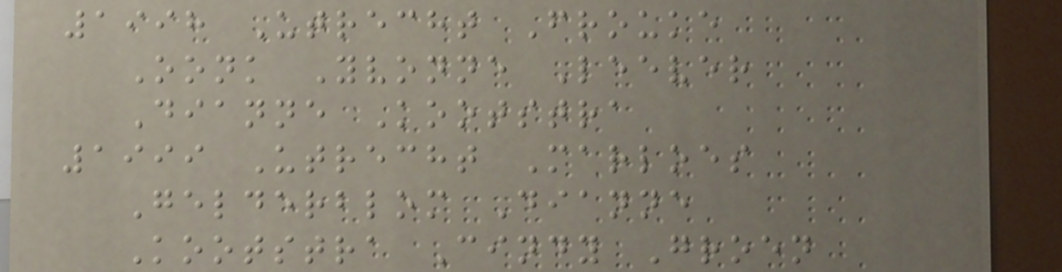1998 Utrecht Frouke
Oonk Yvonne Leever
Dianne Kootstra
1999 Utrecht Marloes
Gelderblom Dianne
Kootstra Cindy Groen
